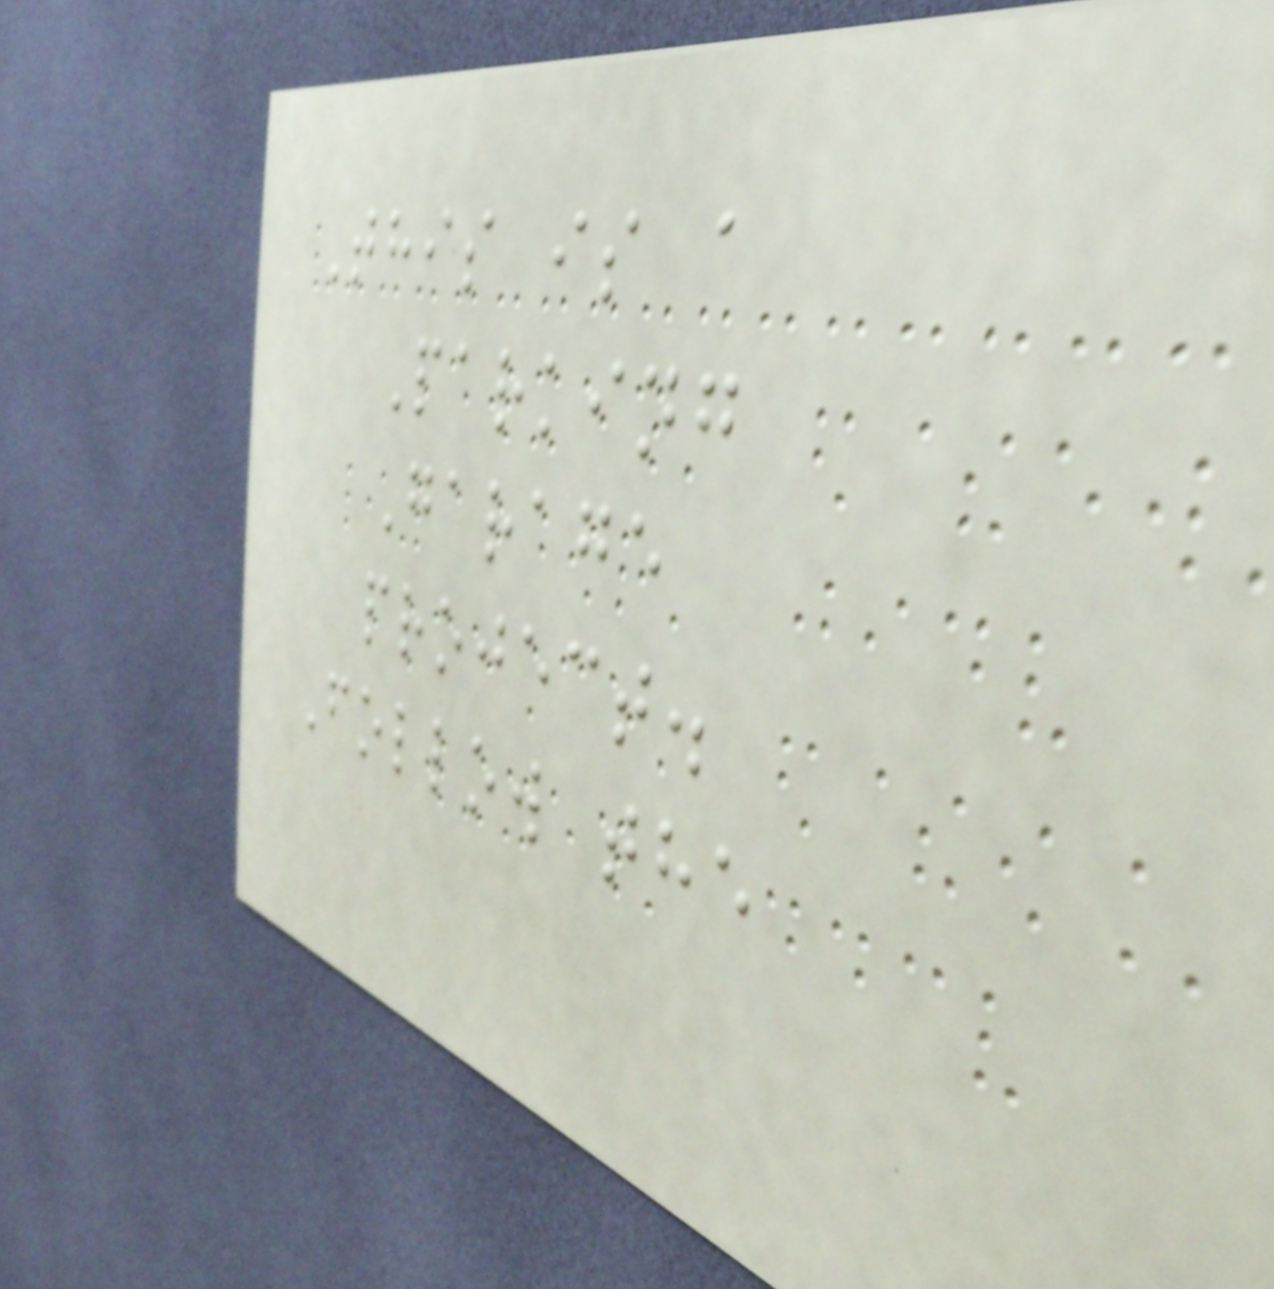This is a
Parking
Garage
project.
Follow the
